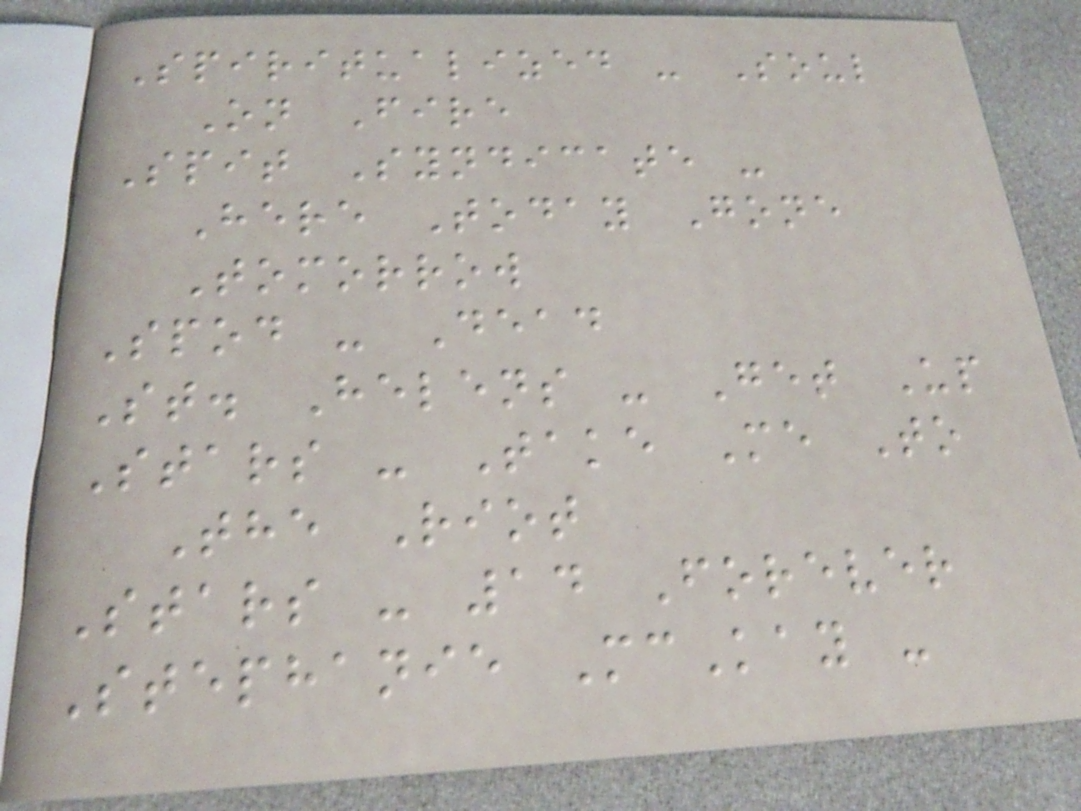Spiritualized - Soul
On Fire
Spit Syndicate -
Here Today Gone
Tomorrow
Spod - Dead
St. Helens - Get Up
Stars - Take Me To
The Riot
Stars - 14 Forever
Stephanie McKay -
